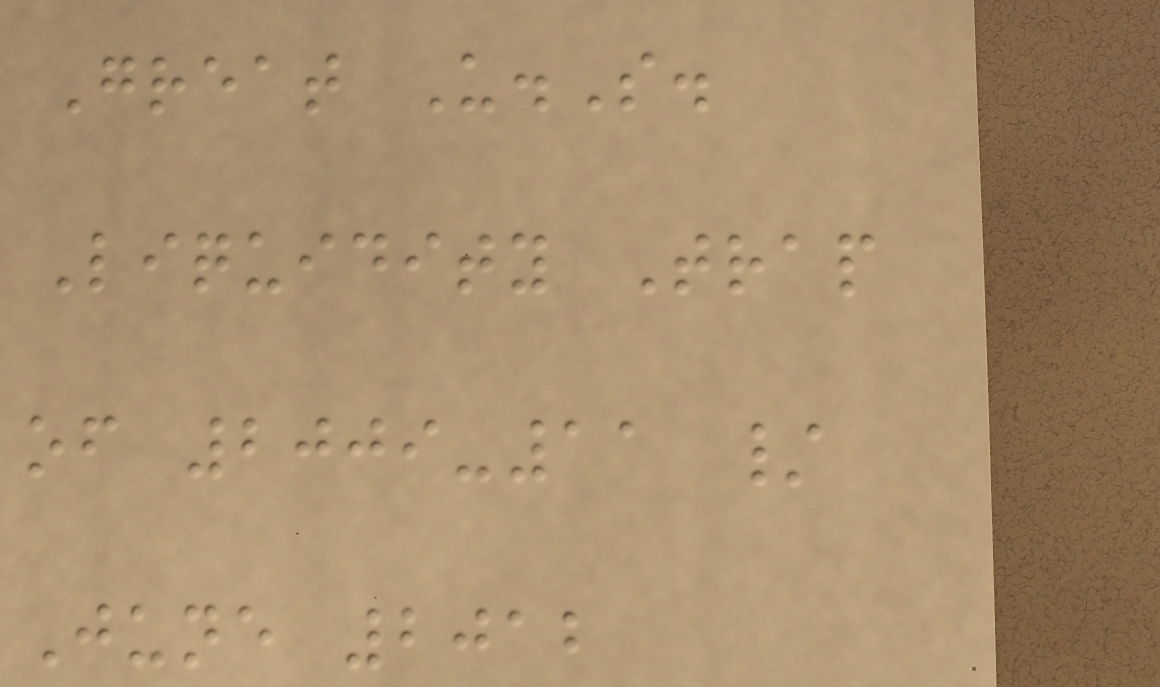Great U.S.
Liquidity Trap
of 2009-11 /
June 2012
